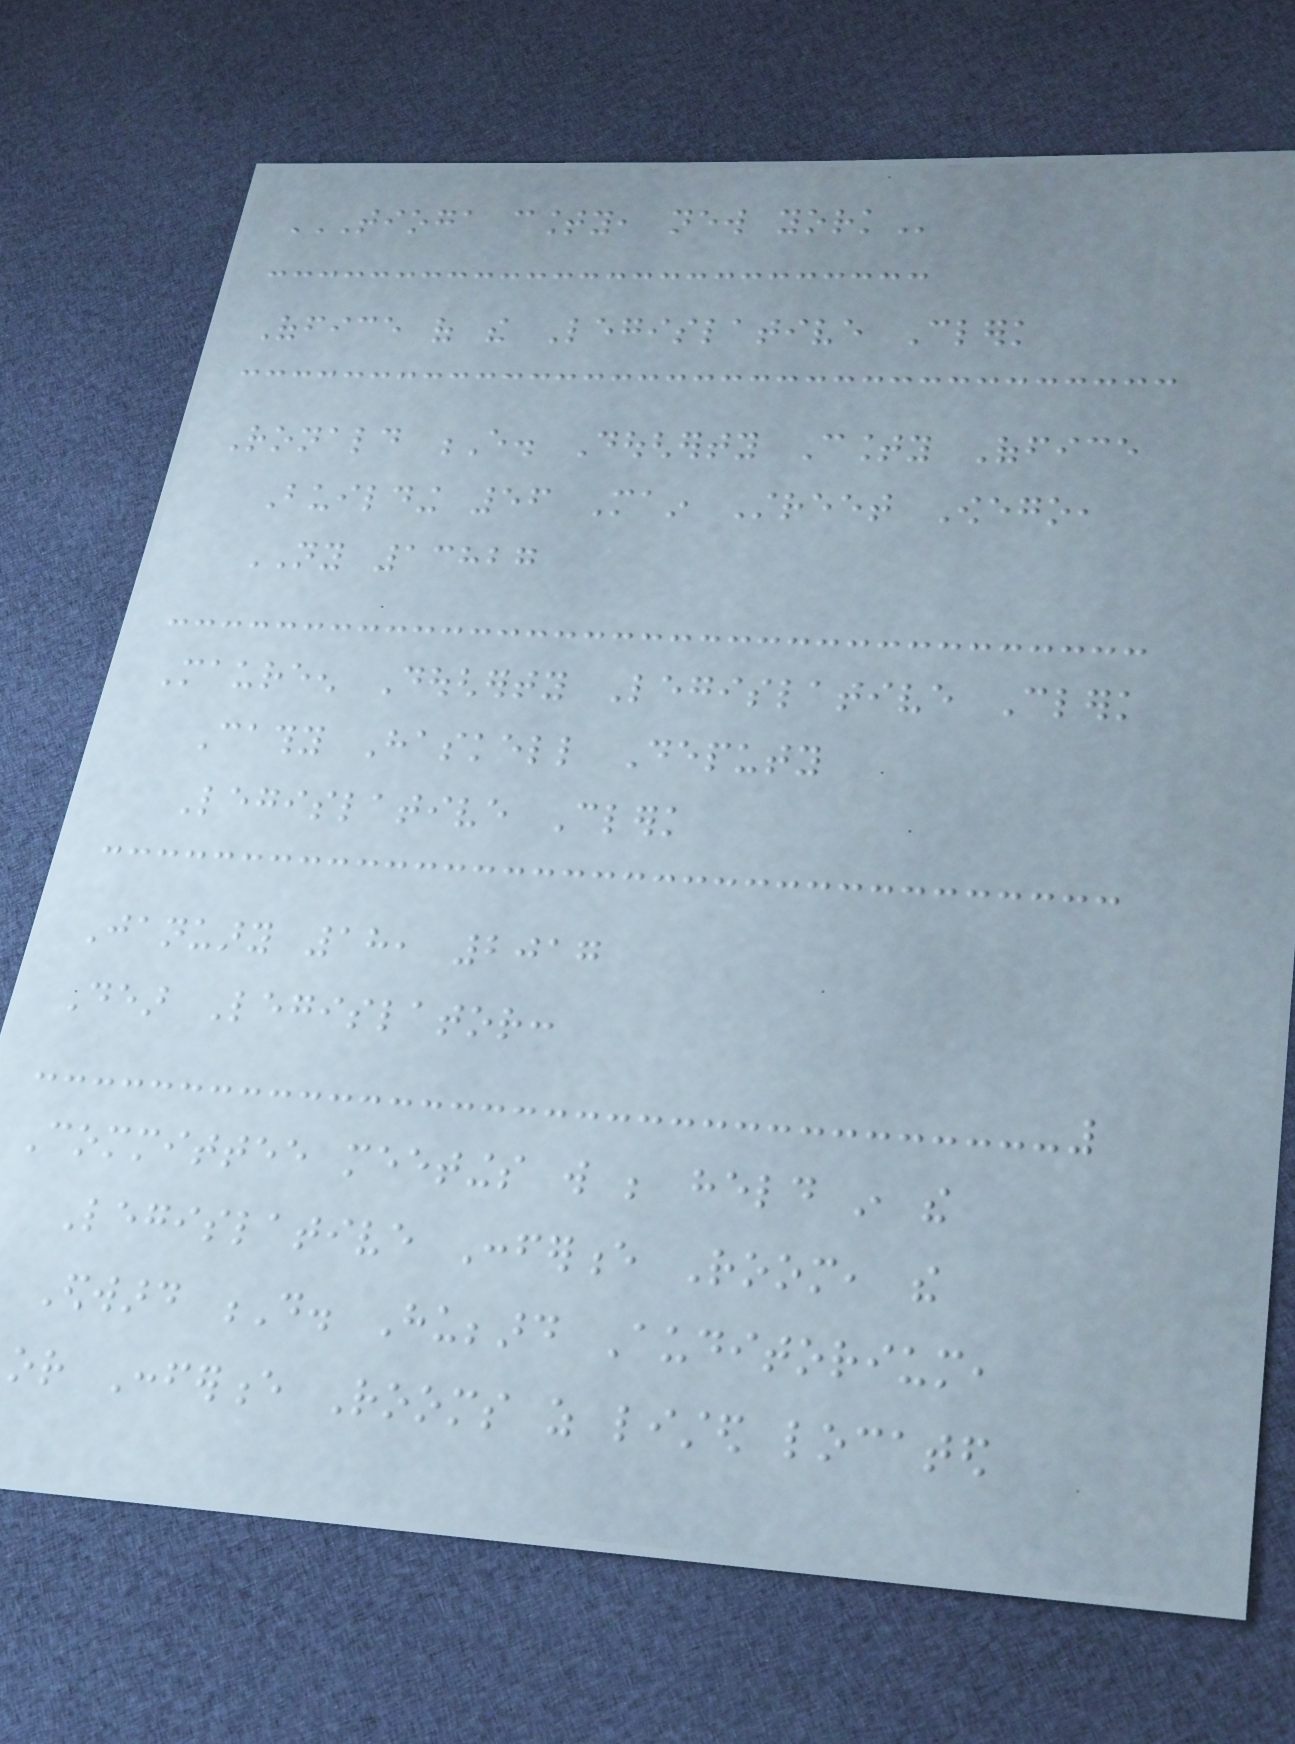TIOGA COUNTY, NEW YORK
Office of the Legislative Clerk
Ronald E. Dougherty County Office
Building 56 Main Street Owego,
NY 13827
Maureen Dougherty Legislative Clerk
Cathy Haskell Deputy
Legislative Clerk
January 18, 2017
Dear Legislator:
Committee meetings will be held in the
Legislative Conference Room, the
Edward D. Hubbard Auditorium,
or Conference Rooms as listed located
